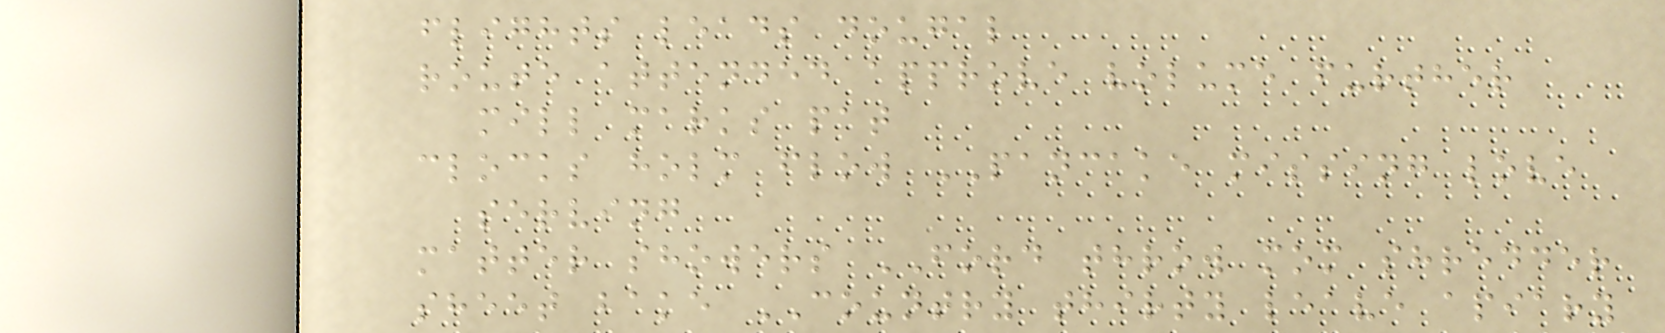flights leads dougal
route attended approve volume further
mill marks pat
clocks holm flow PANCAKE missing love
serving
matter showers FORD throw mom shredder
sheet bake COUNTRY thirty leave apiary
